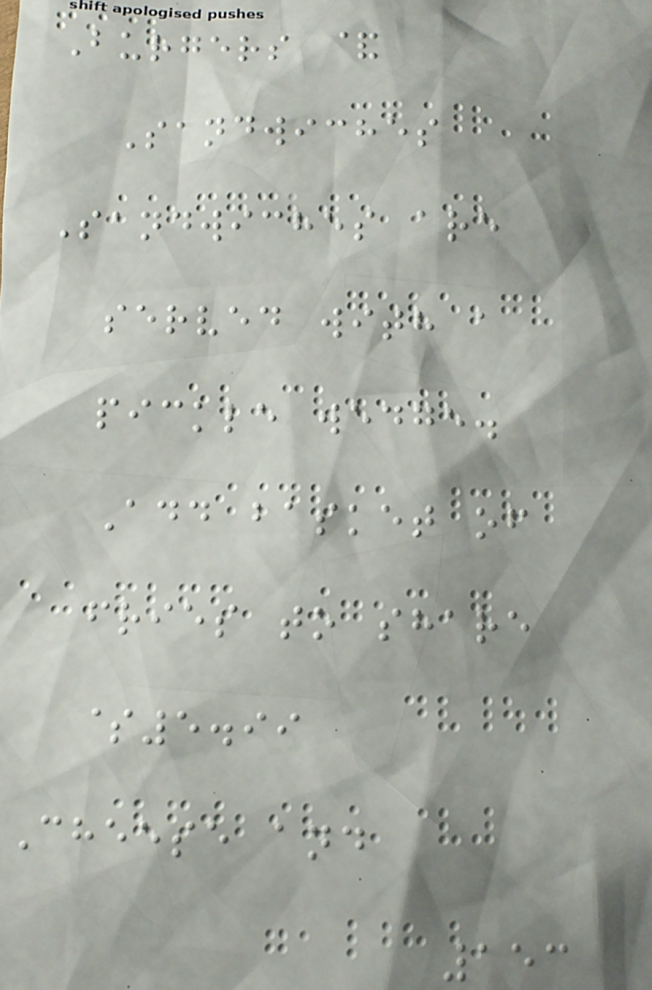Burgers &
Sandwiches
Sandwiches are
served with a
pickle wedge.
Add basket of
fries to share
$5.99
Cheese and
153
